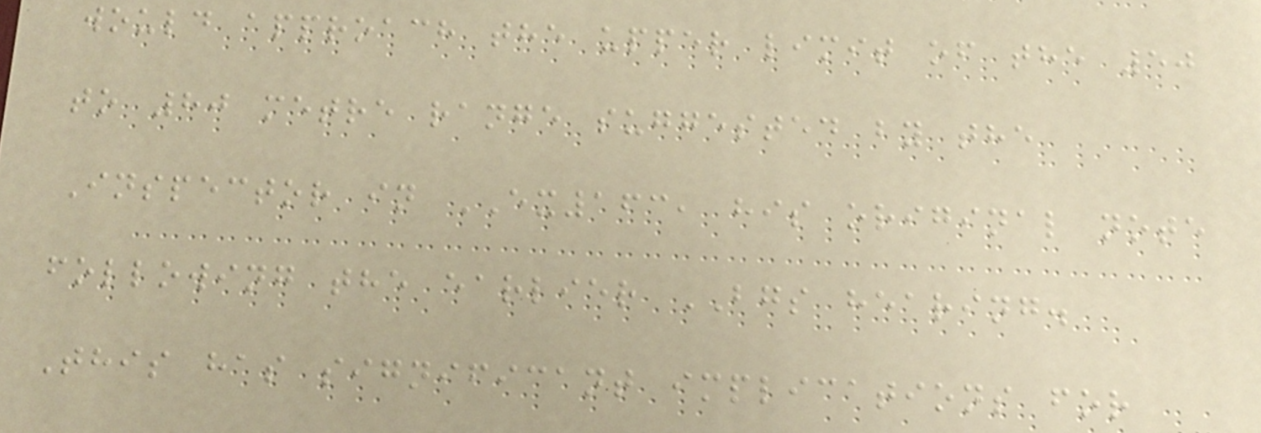would approach the upper limit of the 50
to 80 metre range suggested by the
Inspector in EX163, his original note
following the earlier BGS hearing.
This has significant implications for
